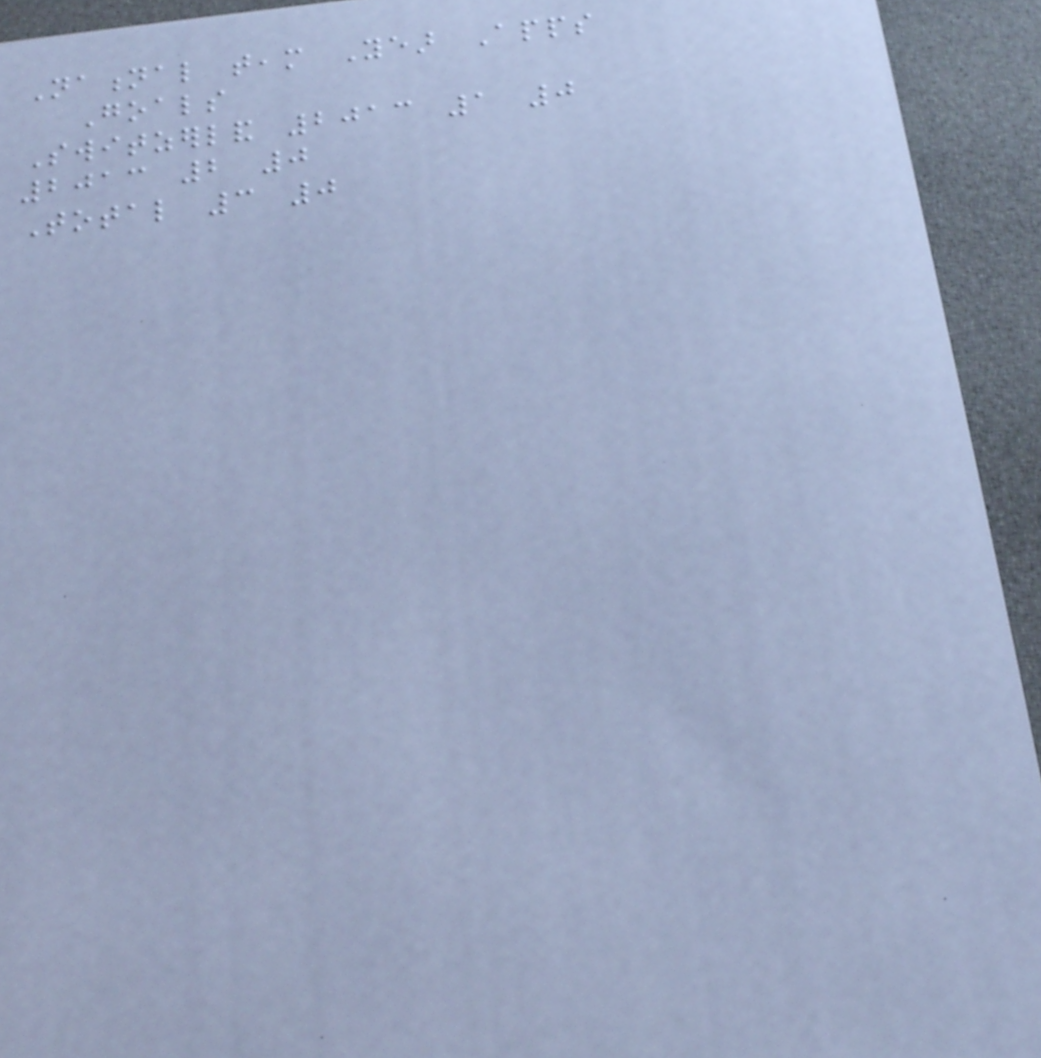National team Year Apps
Goals
Switzerland 2013 1 0
2013 2 0
Total 3 0
